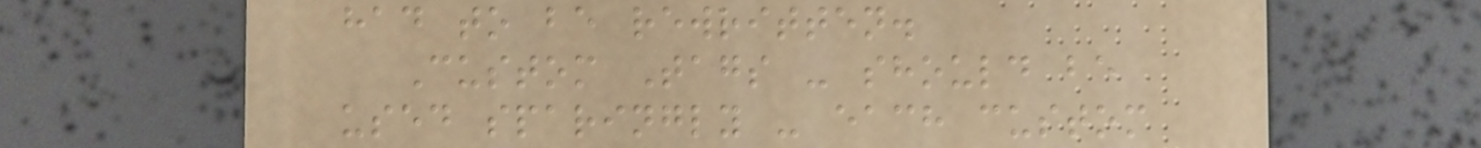had to be rewritten.
Custom Tags - should be
used sparingly - each custom
